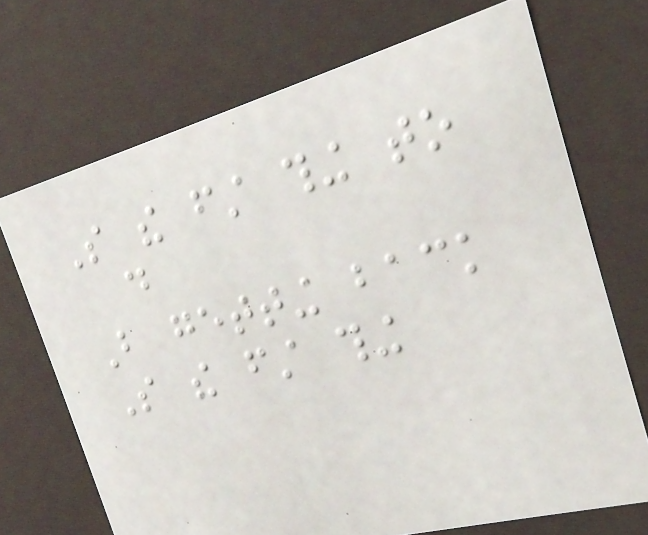So the first thing to
do
But getting back
So the first thing
